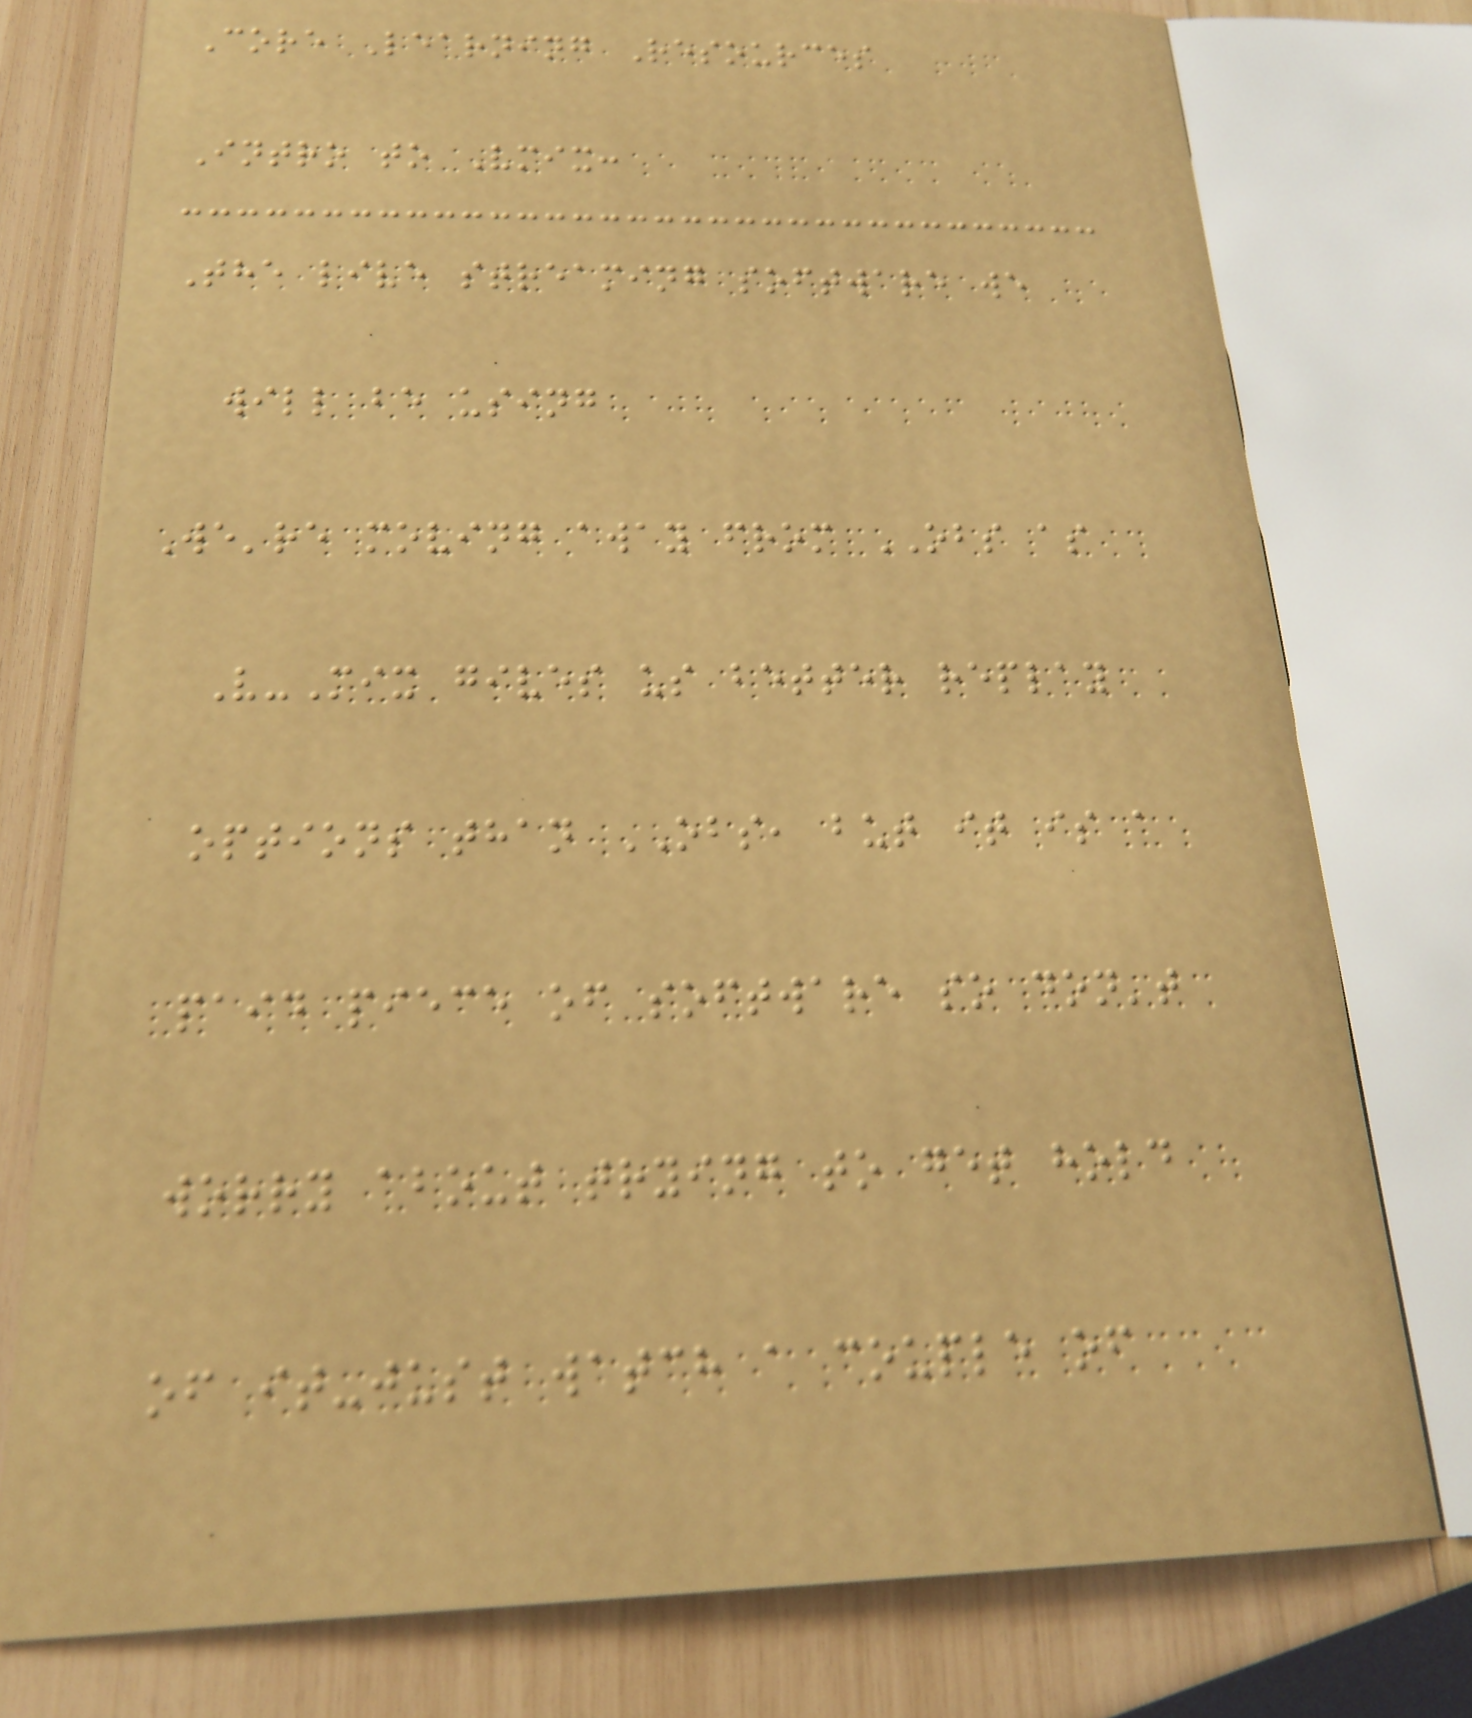Core Learning Resources
Intro to Vmix:
The live streaming software we
will be using
We're moving away from OBS as
V-Mix gives us better replay
options than OBS, but it is a
paid piece of software so don't
worry about trying to get hold
of it-just watch a couple of
